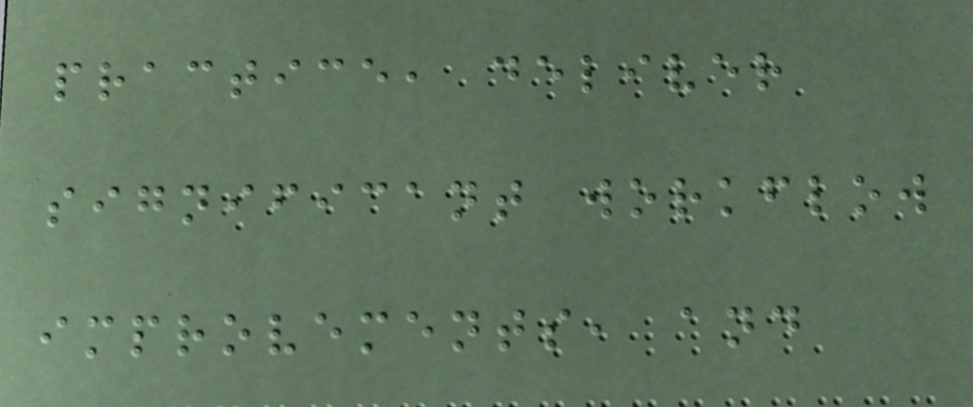practice, deliver
significant workflow
improvements, and
